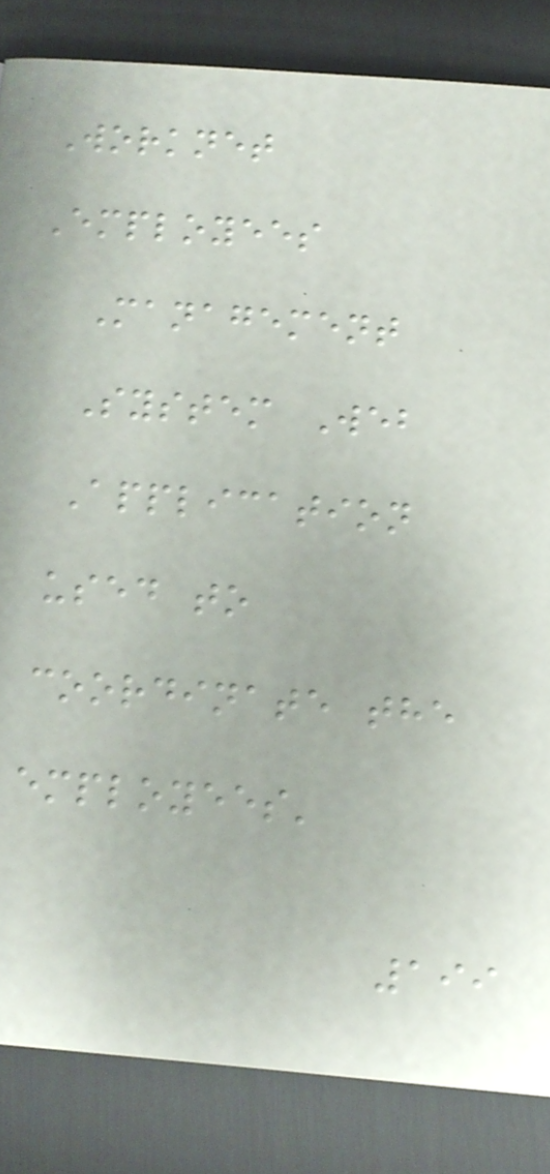Worknet
Employees
Management
System Web
Application
used to
coordinate the
employees'
199
